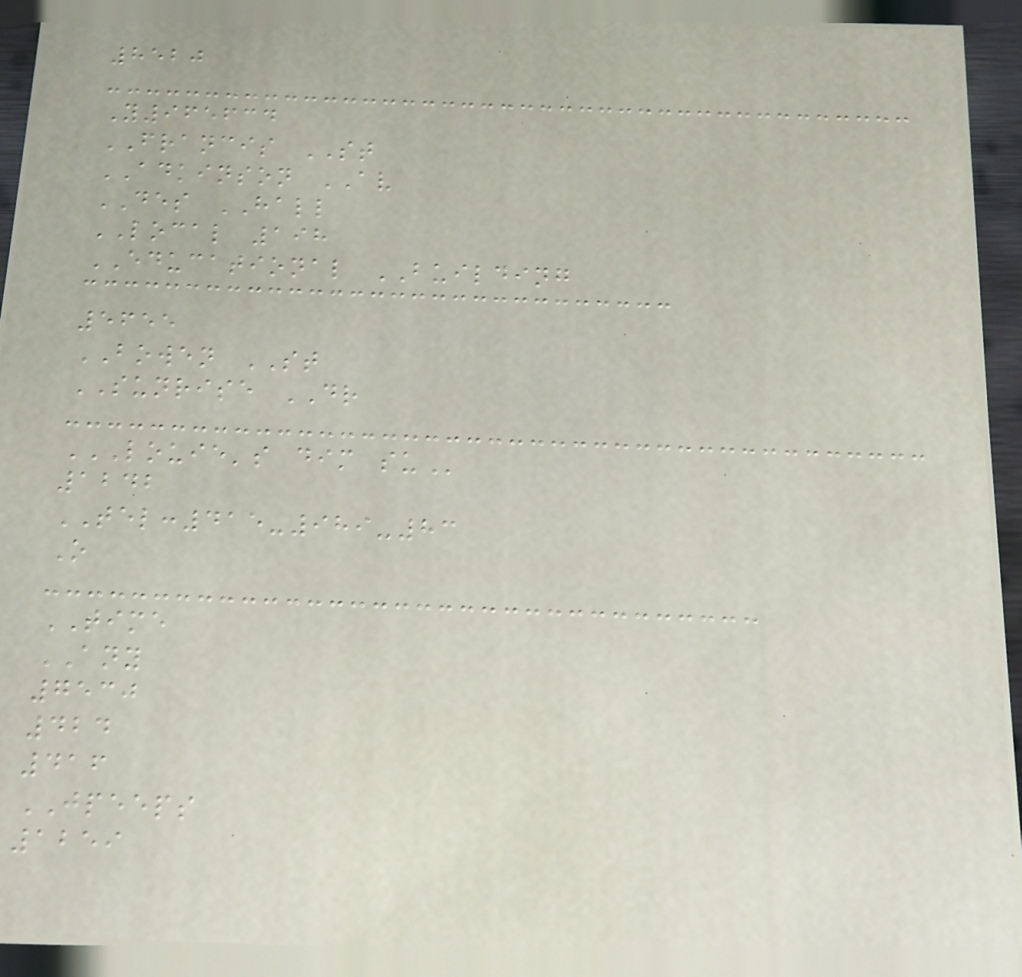8520
Y965634
FRANCIS ST
ADKINSON AV
DES HALL
LOCAL 198
EDUCATIONAL BUILDING
5655
BOWEN ST
SUNRISE DR
LOUIE'S DIM SU
1242
TEL:415-989-83
O
TIME
ANY
7530
424
416
JPEEPS
1259
